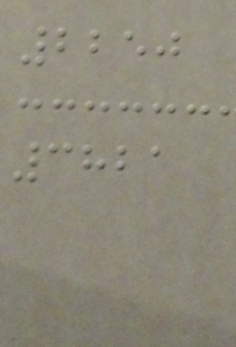2250
3821
